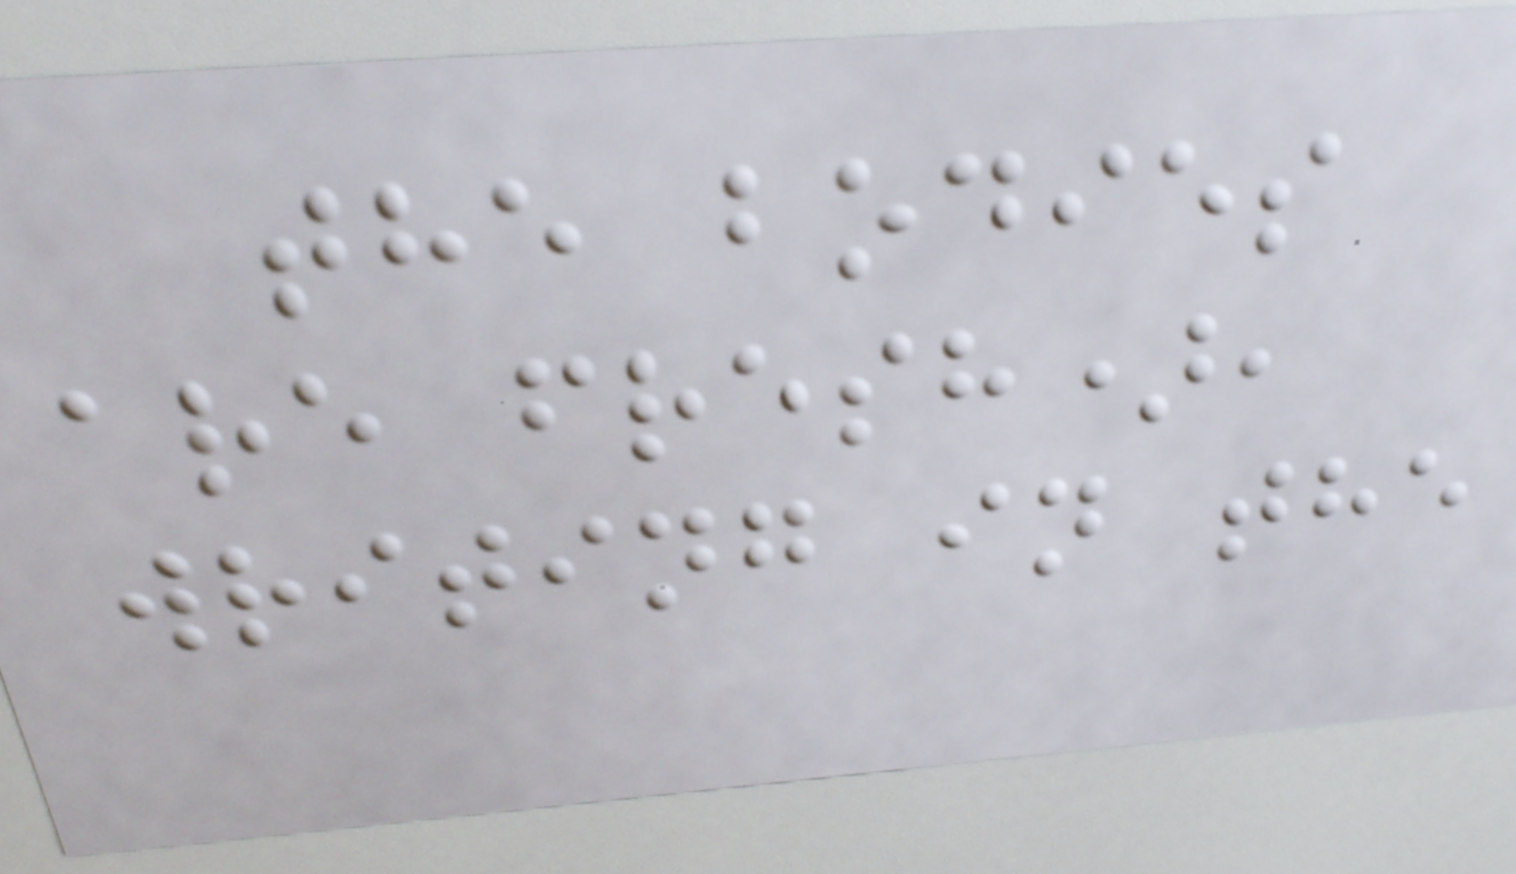the bodies
are fresh),
writing in the
